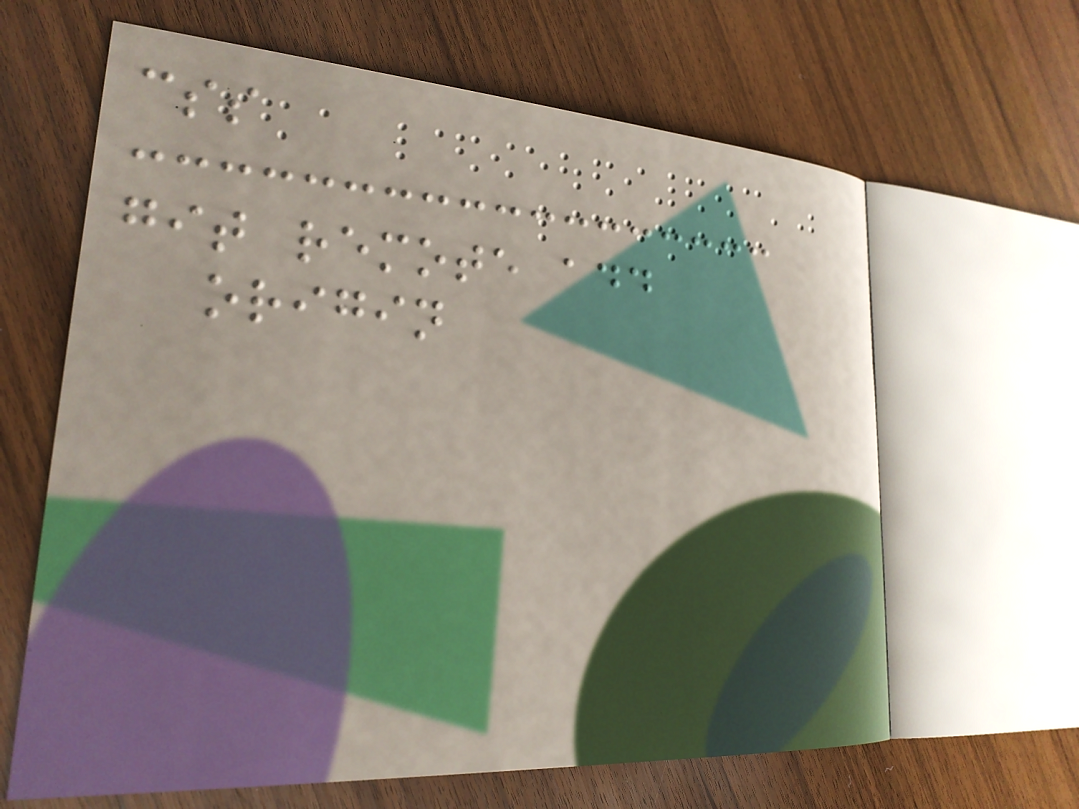css
git remote add
origin
